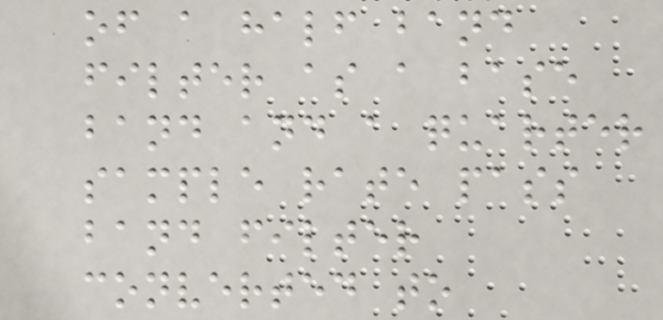of a half band
filter as a base
band and a quarter
sample rate pass
band filter
converted to
